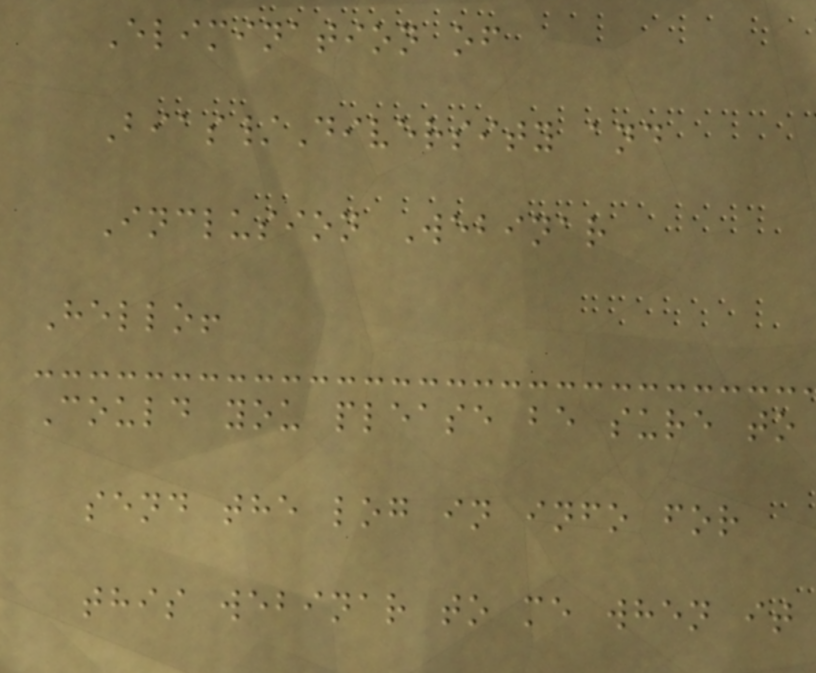Elimination of
Bias/Diversity and
Inclusion Webinar
Hello!
Could you please be sure to
send the log in info for
this webinar to me when it
